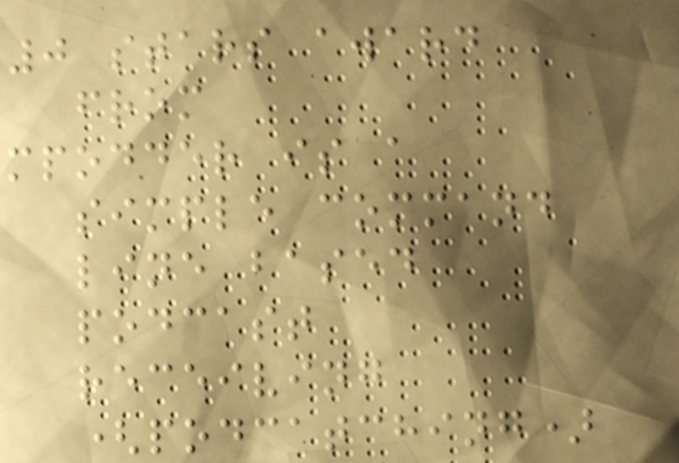0 stars award
from
mpodder is a
simple command
line based
podcast
receiving
(podcatching)
